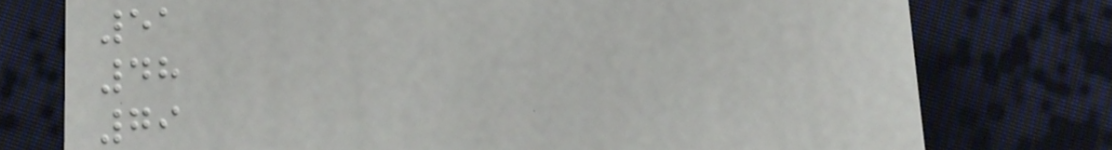51
48
79
